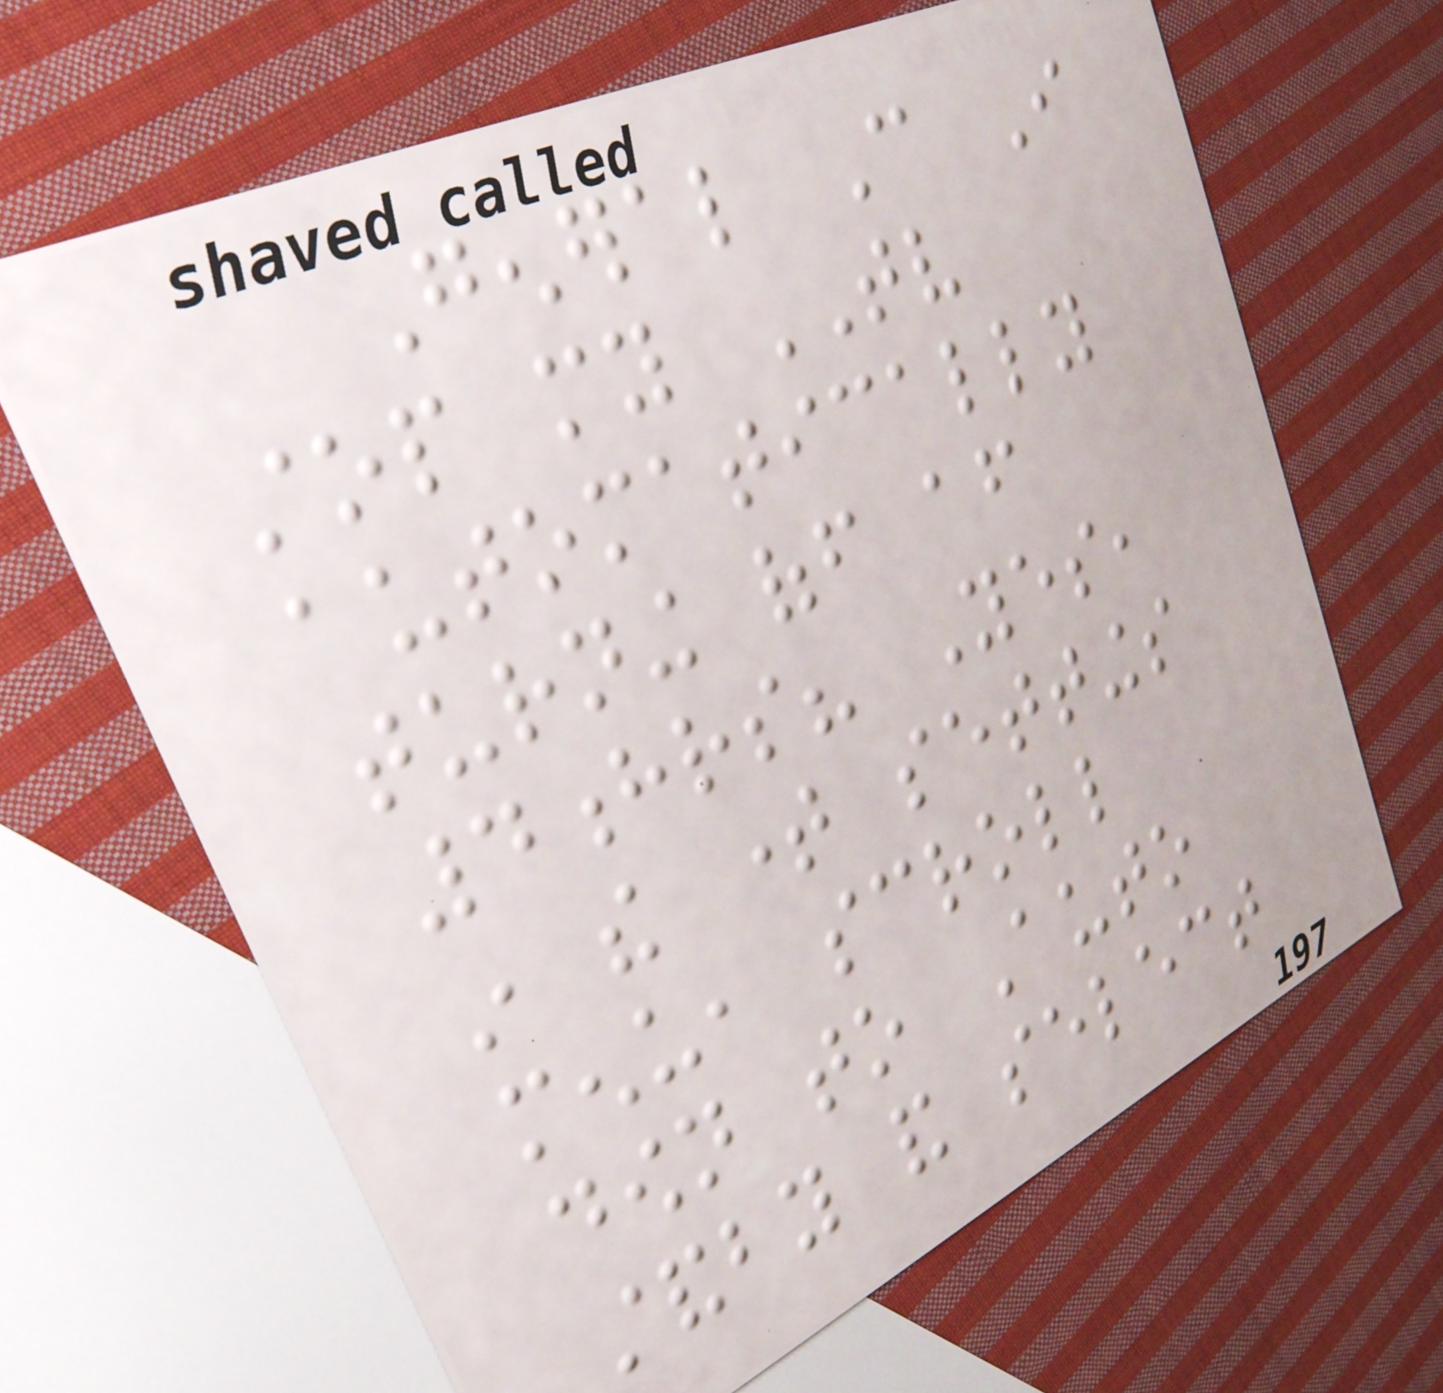General Can I
stop my TV
automatically
turning off after
4hrs? Yes,
in the time settings
menu, scroll
down to Auto
standby and select
